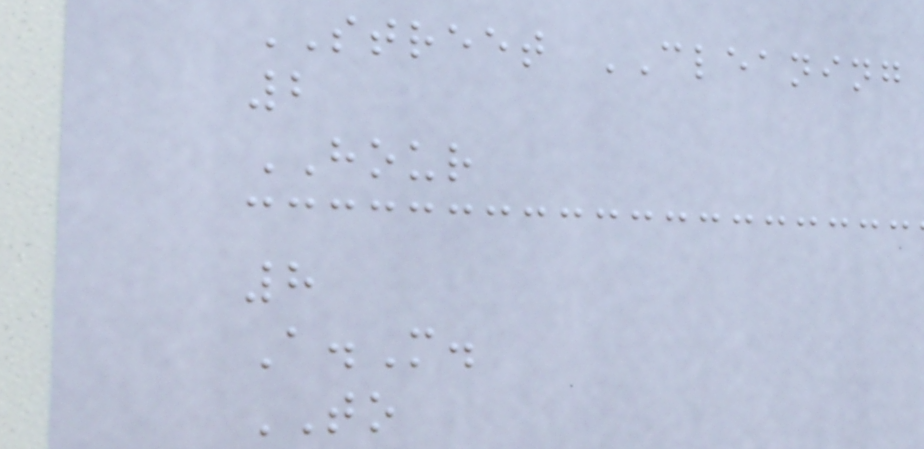STREET CLEANING
2
HOUR
8
A.M.
TO
